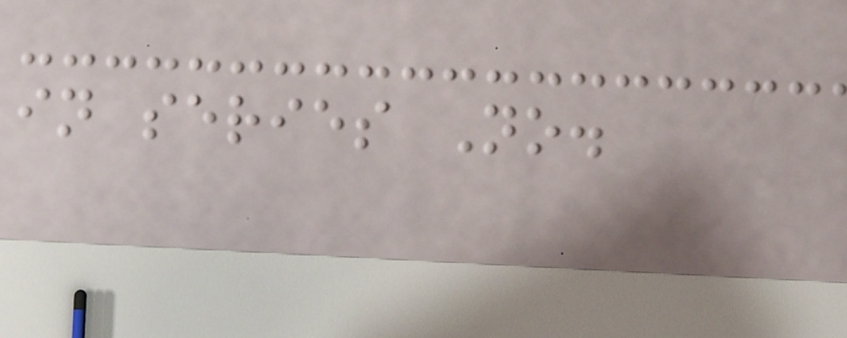in series No.
